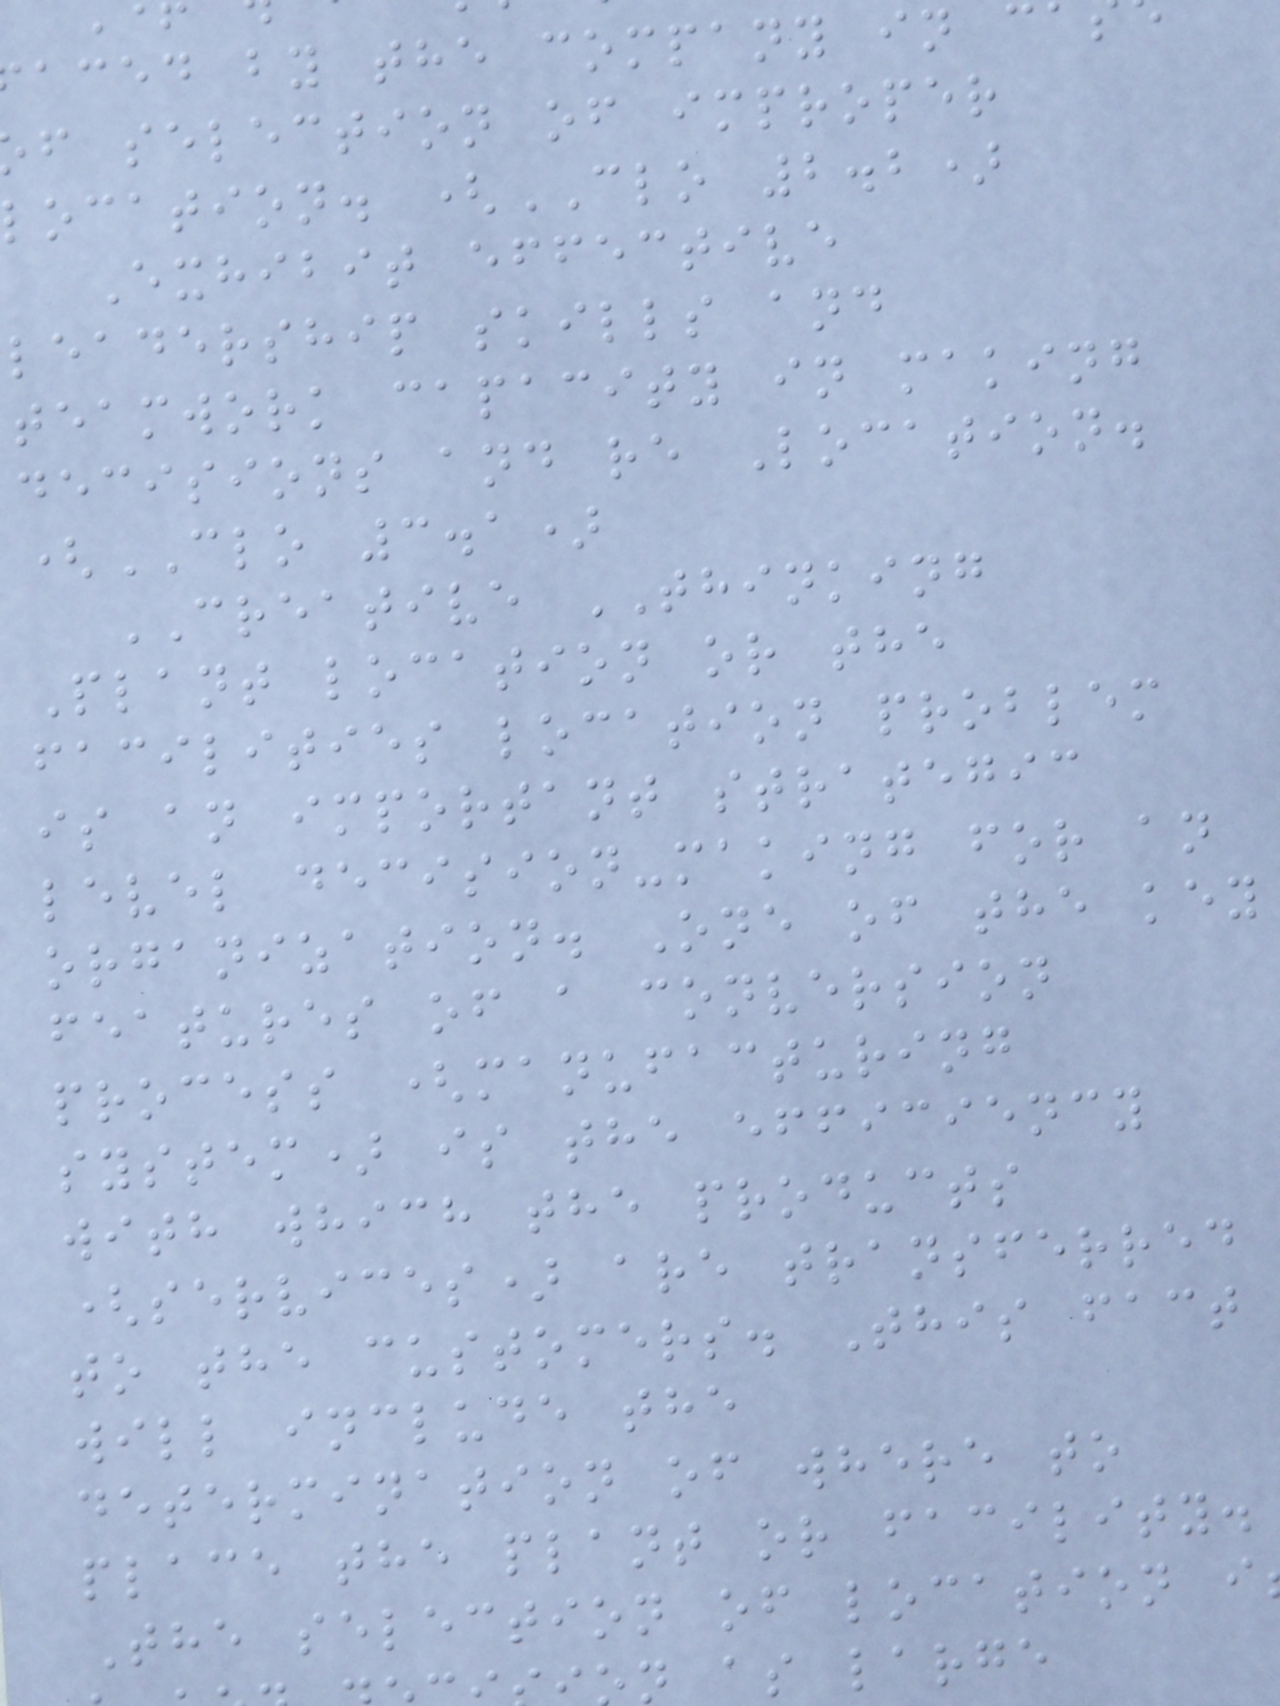aced by the company in c
f selection of improper
location. (CLO 2.2)
Exhibit effective
leadership skills and
teamwork capacity in making
decisions and re Location.
(CLO 3.1)
CREATIVE THINKING
Plant location or the
facilities location problem
is an important strategic
level decision-making for an
organization. One of the key
features of a conversion
process (manufacturing
system) is the efficiency
with which the products
(services) are transferred
to the customers. This fact
will include the
determination of where to
place the plant or facility.
The selection of location i
n as large
